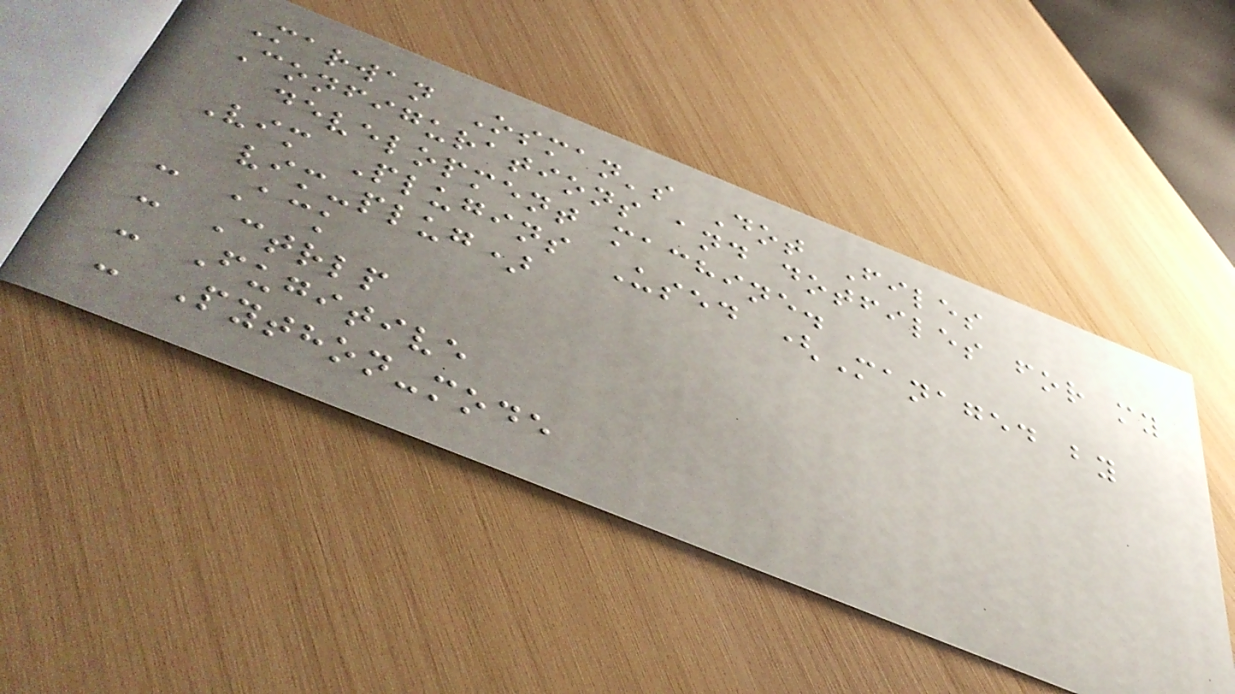Marwan Osman's Dot Files
Configurations and dotfiles for my
development machine.
Vim Plugins Used (Managed by
vim-plug)
- Ack
- Ctrlp
- Fugitive
- Python-mode
